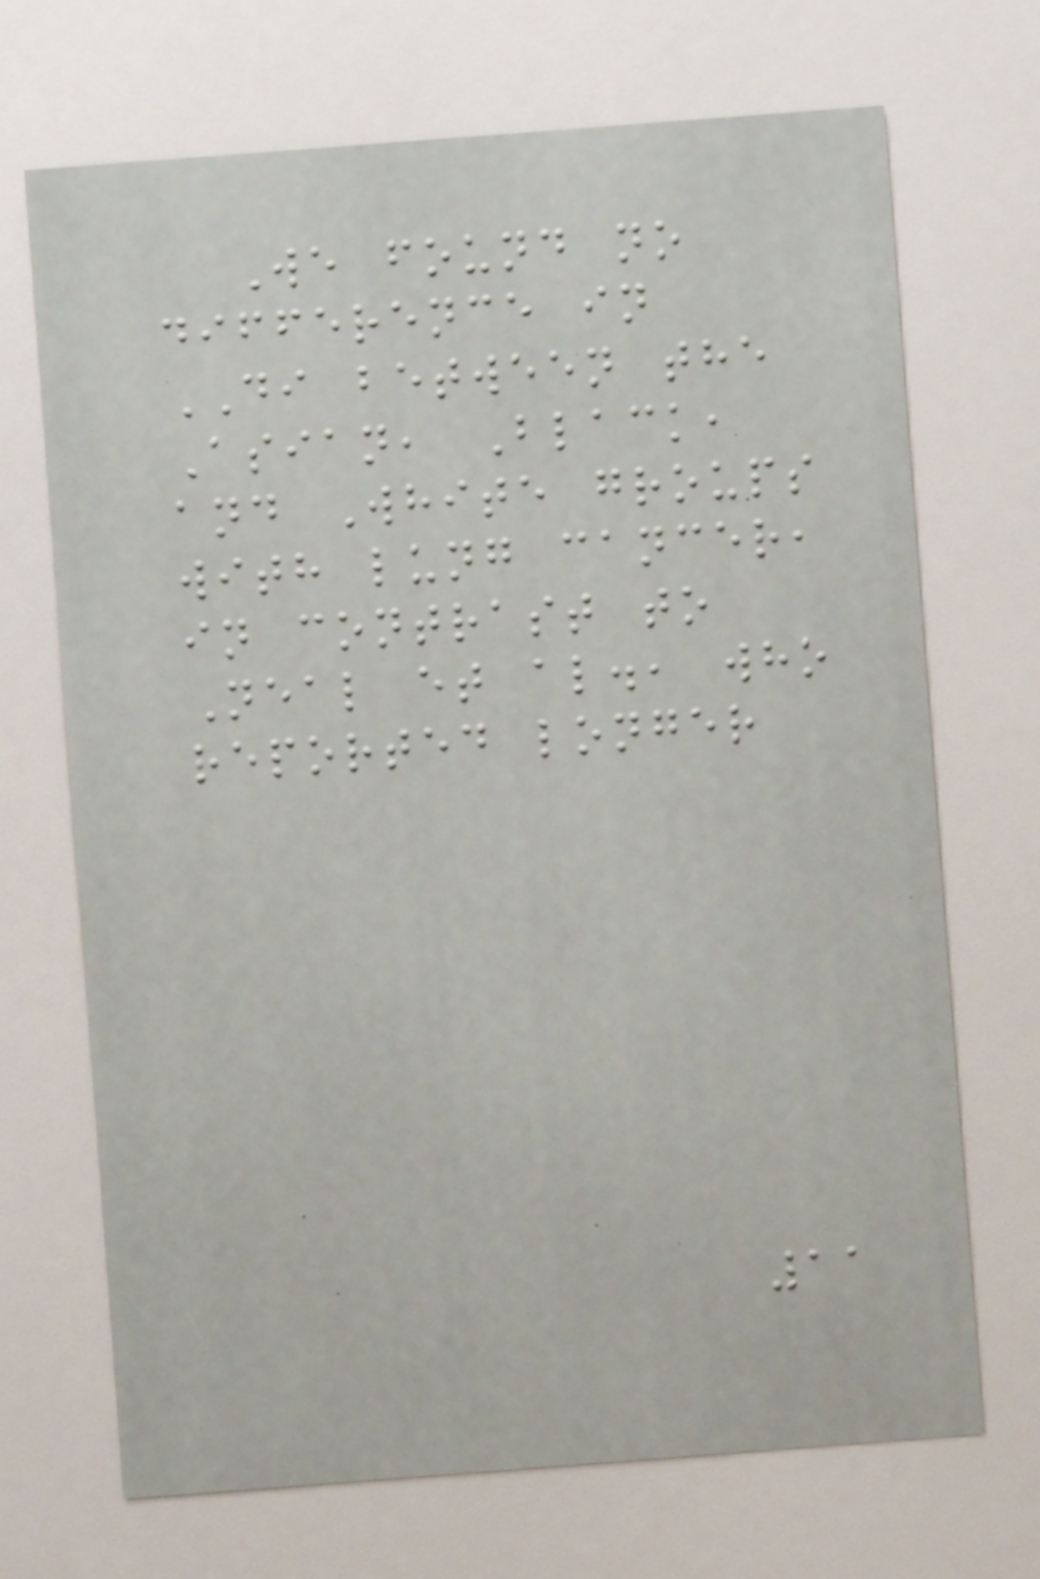We found no
difference in
DI between the
Asian, Black,
and White groups
with lung cancer,
in contrast to
Neal et al., who
reported longer
11
